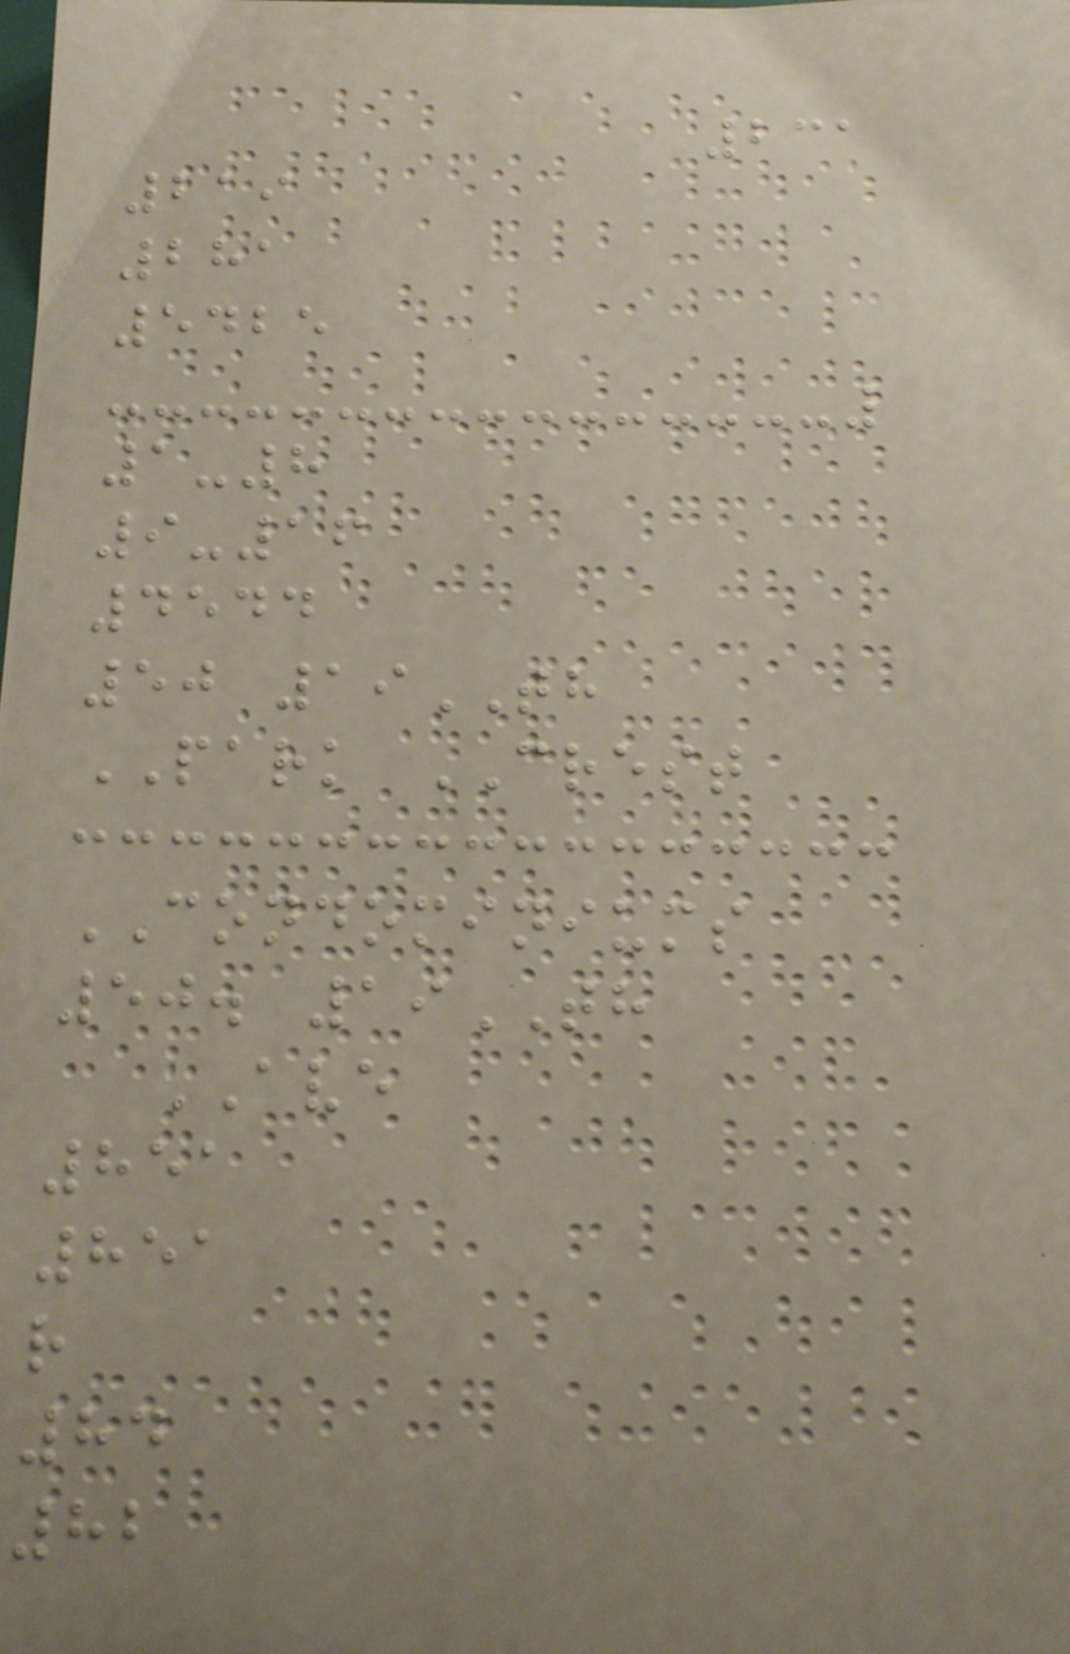231
219
281
5425
1-8
9-16
4544
50 19TH
PARK CREST
CONDOMINIUMS
50. 19TH
AVE
851
851
r
84
82
